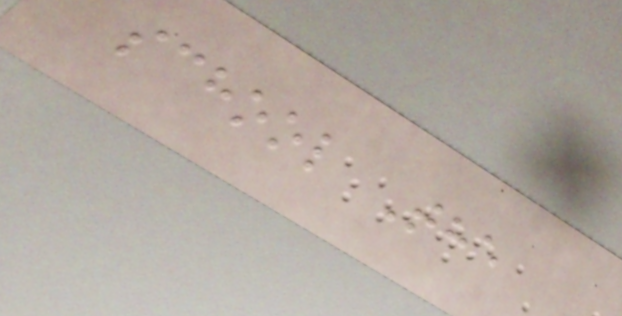school The
